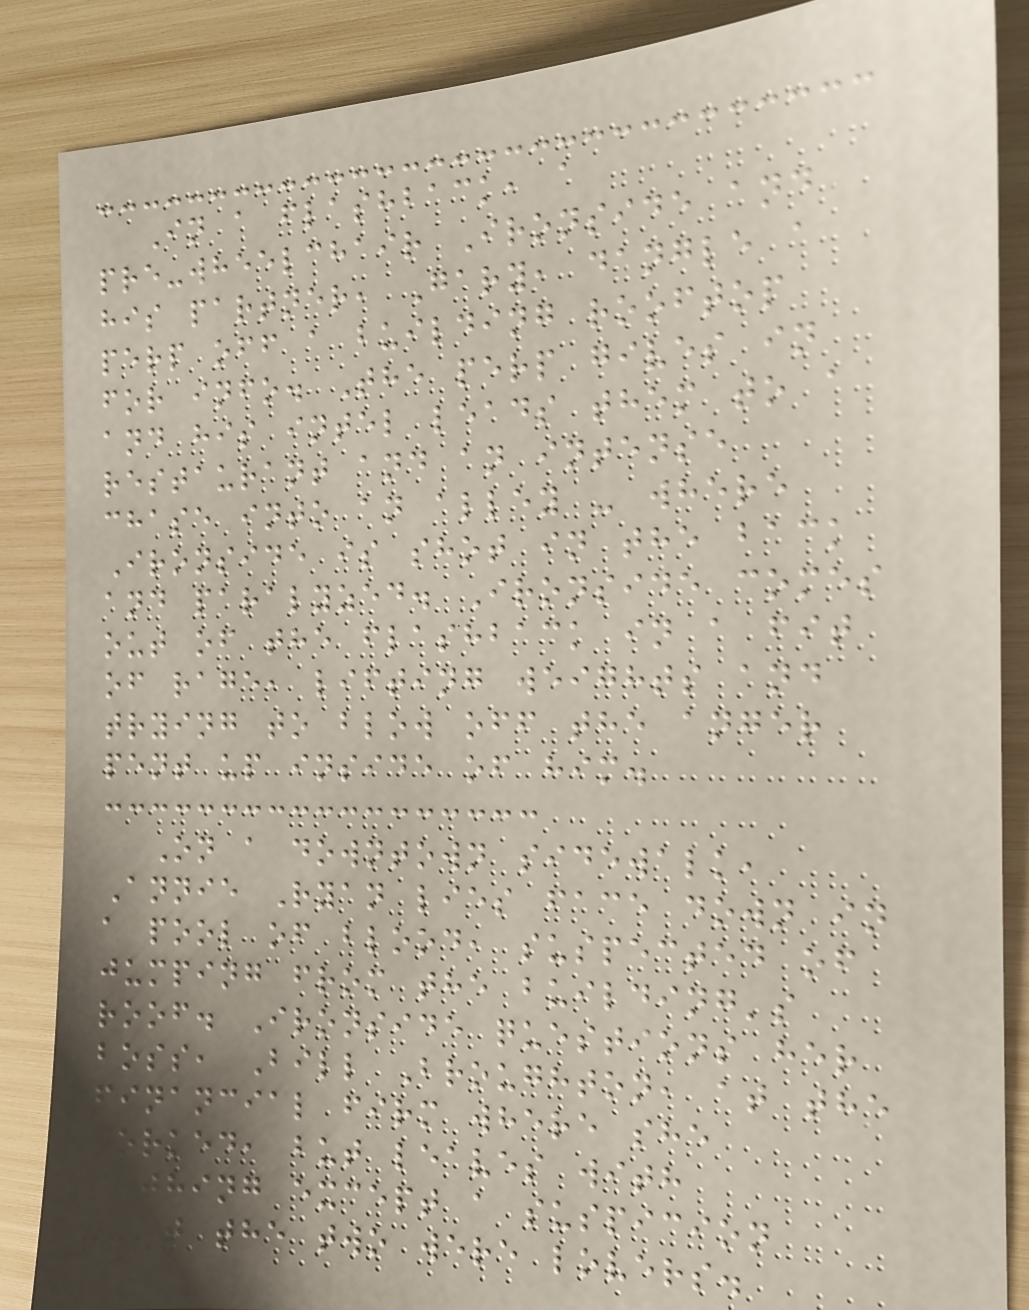In a flashback, a
pre-wheelchair Ironside and
his partner, Gary, dangle a
perp off a building rooftop
for info. The perp gives in
and his intel leads them to a
restaurant and an intense
chase into an alley - where
Ironside is shot in the back
and paralyzed. Ironside comes
out of the flashback in a fit
of rage, lifting weights and
trying to blow off the anger
pent up inside of him.
On a downtown sidewalk,
Annie Ryan lies face down in
a pool of blood, suspected of
jumping from the building's
roof. Ironside questions her
boss, Bill Broughton, at the
financial firm where she
worked, but leaves with
nothing except a suspicion
that the two were lovers.
